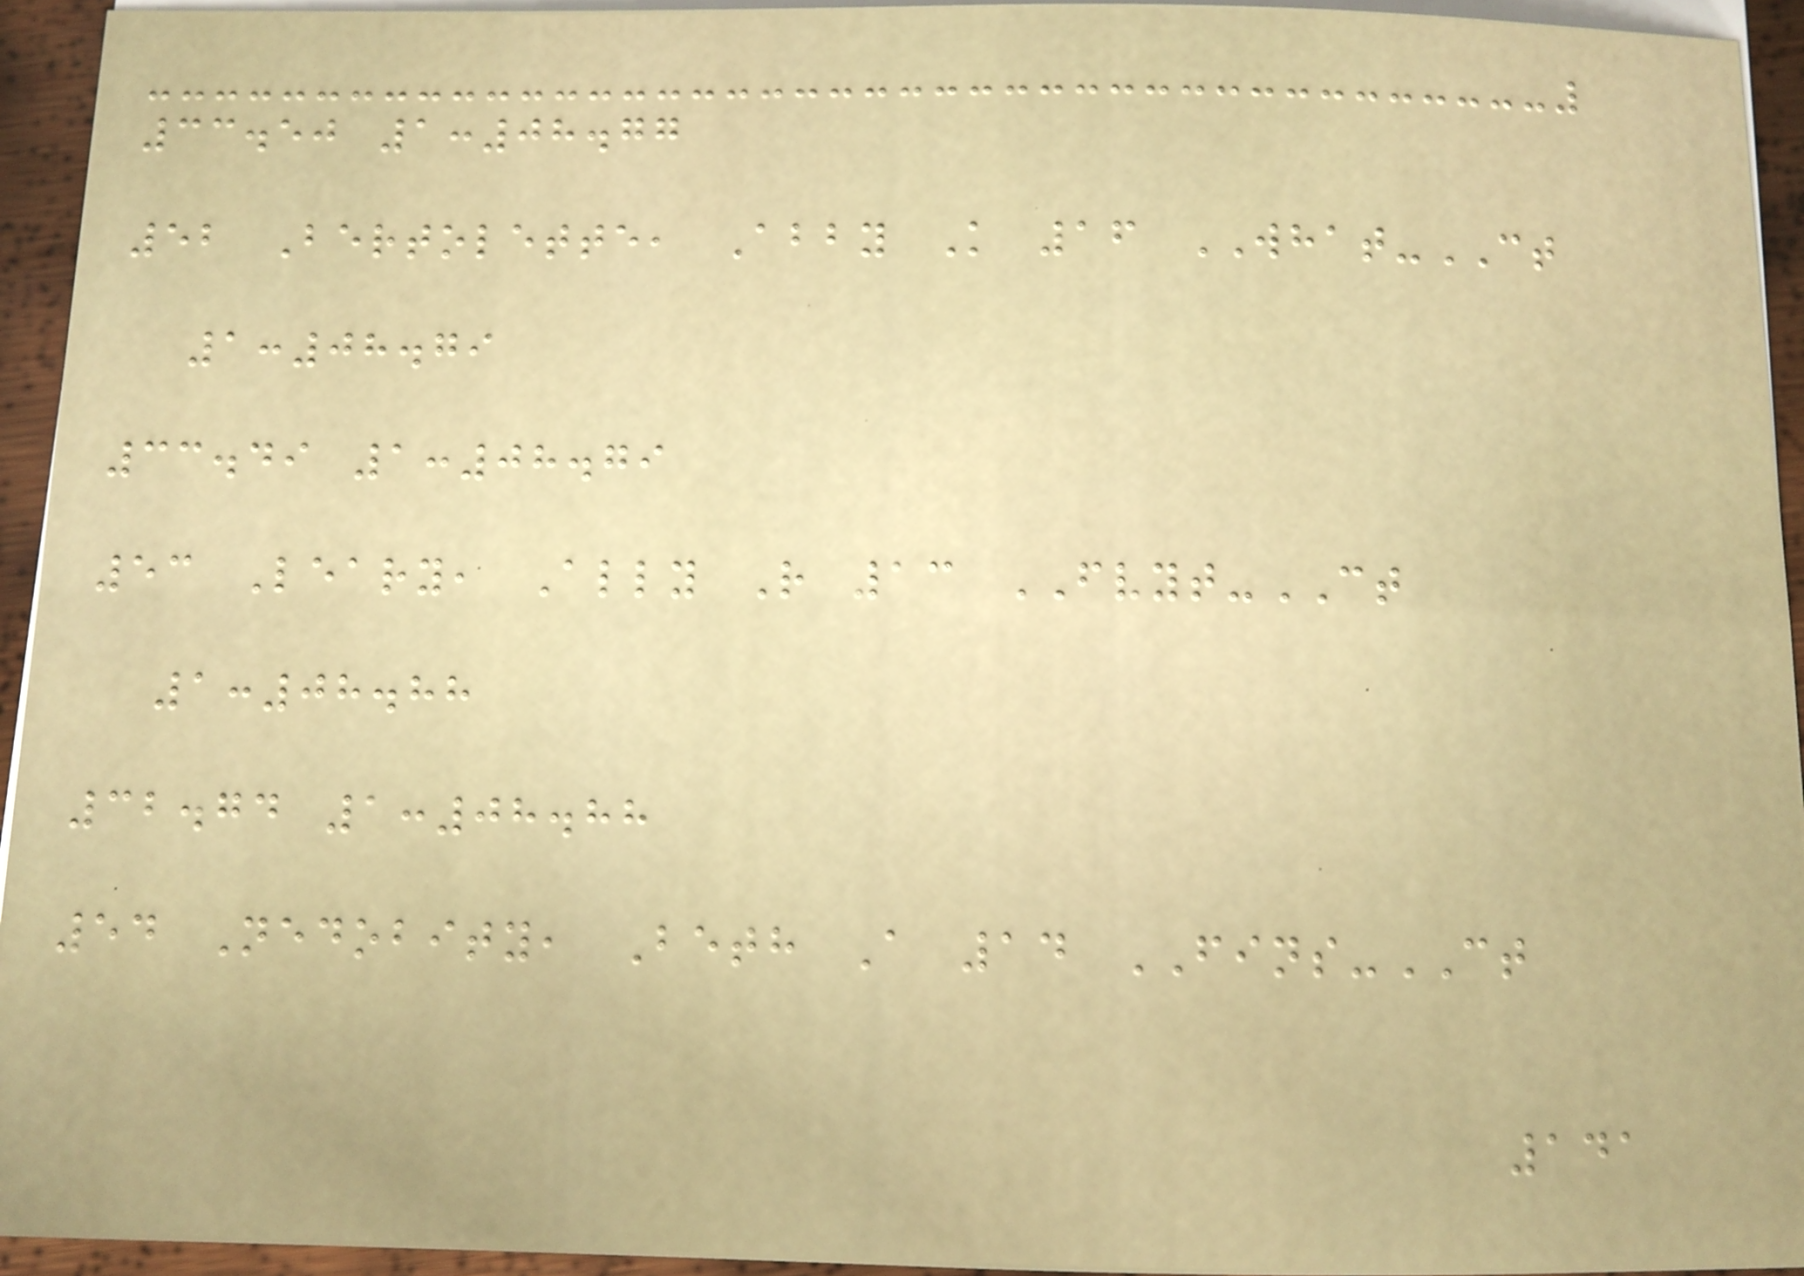33.50 1:08.77
52 Bertolette, Abby K 16 WHAT-CT
1:08.79
33.49 1:08.79
53 Leary, Ally R 13 FVYT-CT
1:08.88
32.74 1:08.88
54 Nedobity, Beth A 14 FINS-CT
141
